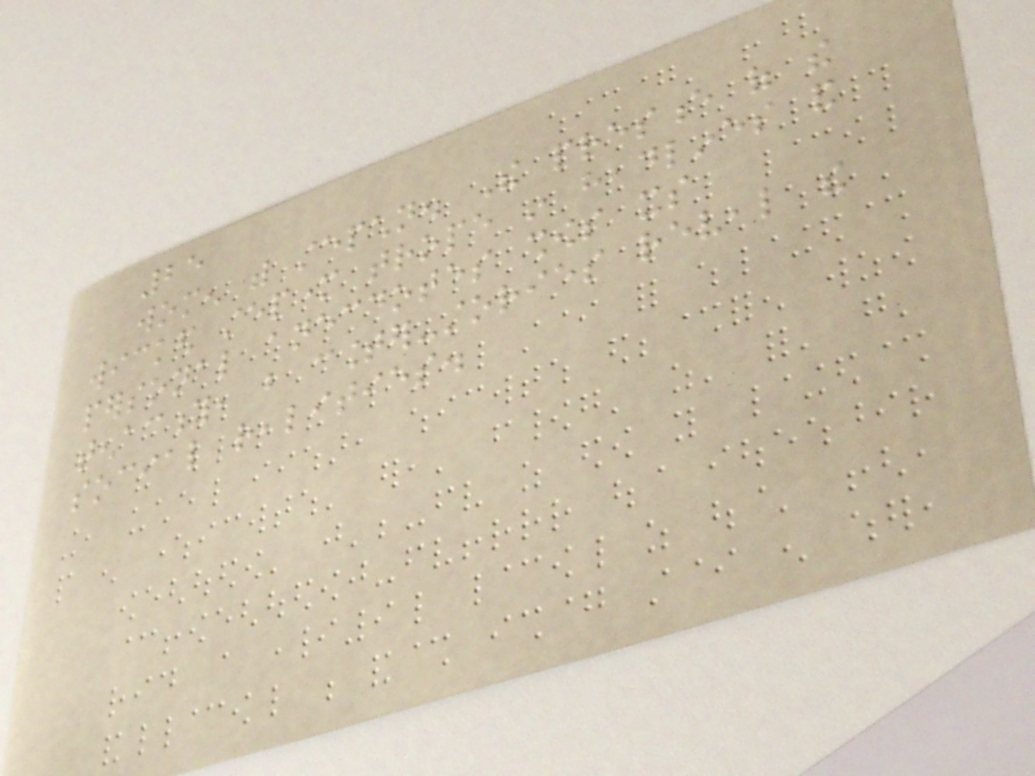25
women with stepchildren. The presence of the
wicked stepmother trope in headlines and
personal anecdotes shows its
tenacity, but counter-stories reveal the
social realities.
